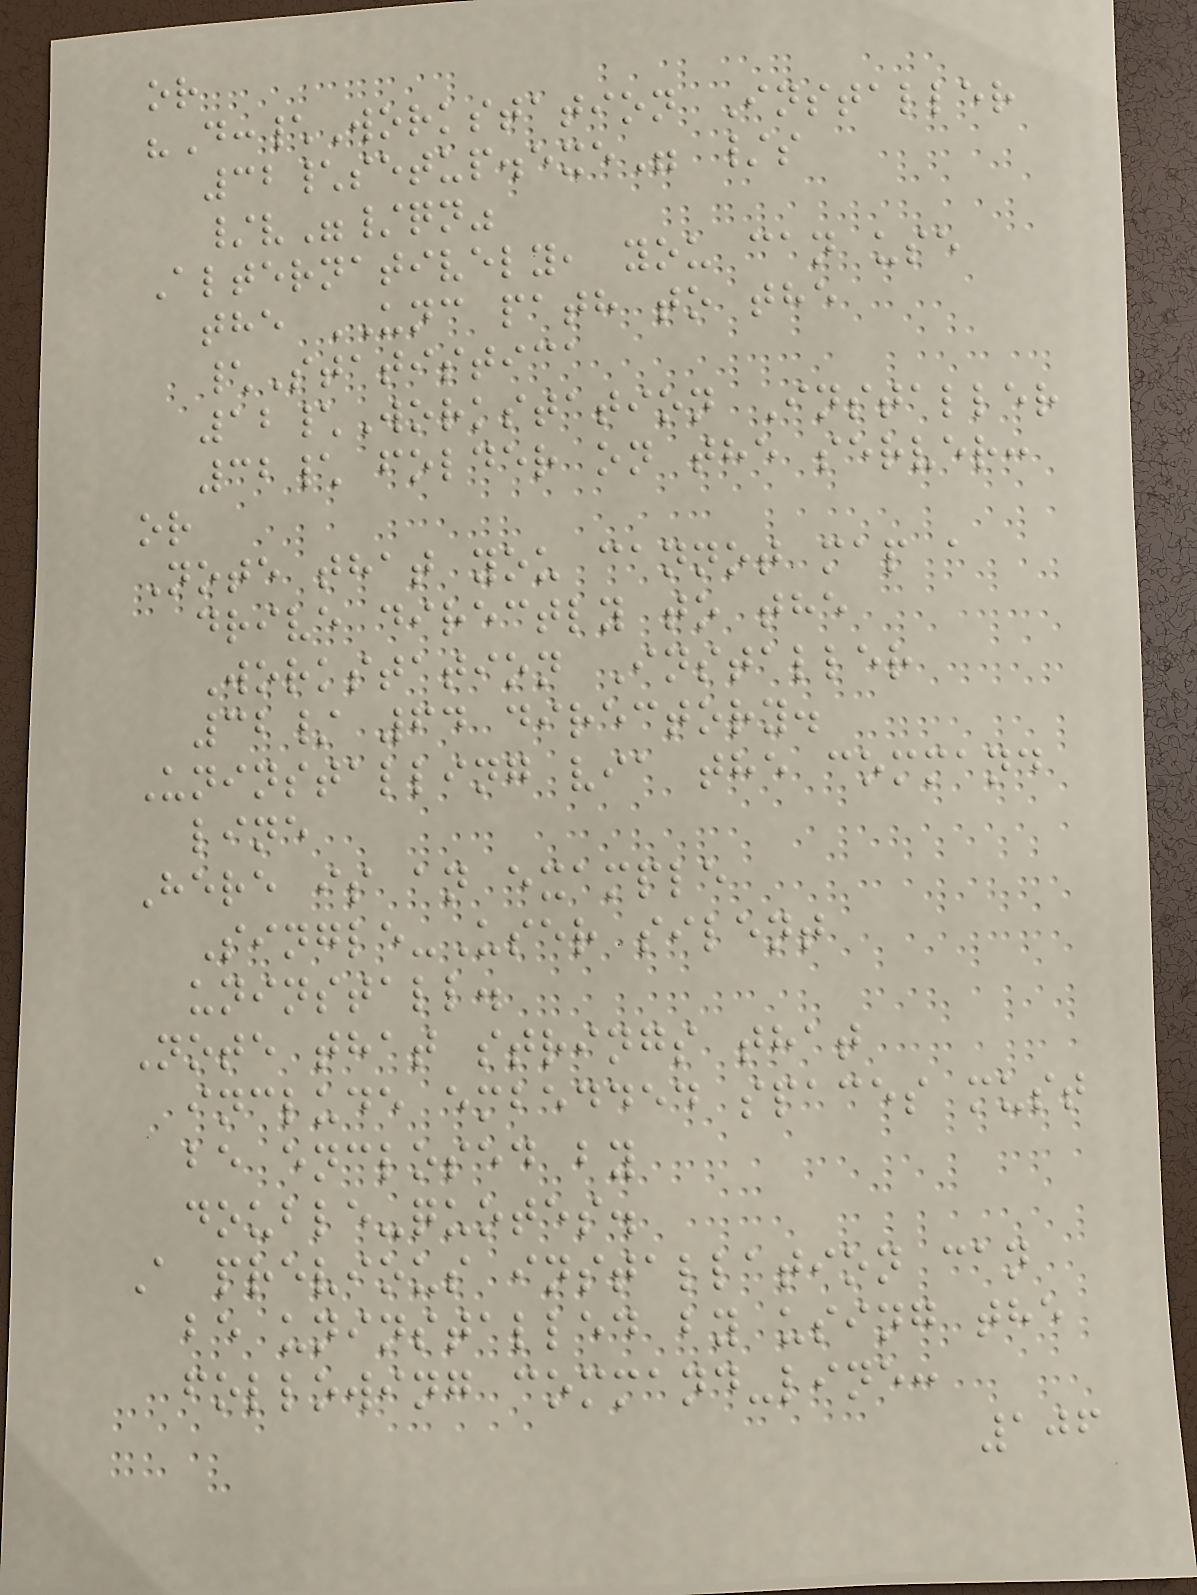or
"D:\Workstation Installer
32\setup.exe" /s
/v"/qn"
Alternatively, you can use
the UNC path to the
\Statistica
12\Workstation Installer
32\ folder on the server:
or
Note that you cannot map a
drive directly to the
Workstation Installer
32/ 64 directory.
Uninstalling via the command
line
Here is an example
Single-User silent
uninstall.
Note that strings that
include embedded spaces must
be enclosed by
double-quotes.
A previous installation can
be uninstalled by using the
following command-line:
106
